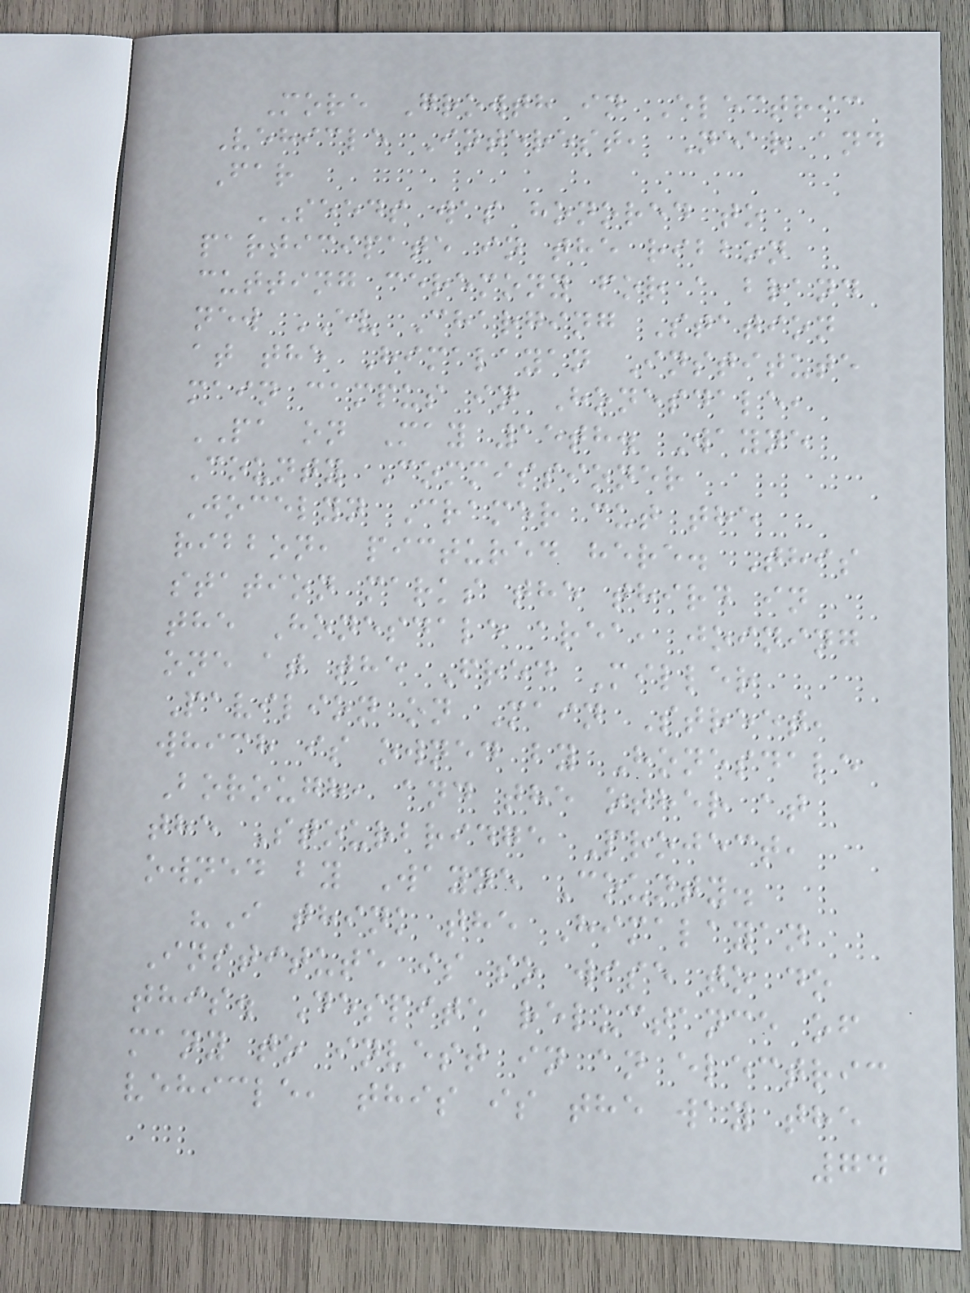More Growth in Electric
Vehicle Interest, Near and
Far
SEEDS was honored to
participate in the ribbon
cutting ceremony for a brand
new EV Charging Station
at the Himalayan Institute
main campus in Honesdale,
PA on May 15th. Wayne
County Commissioner
Jocelyn Cramer cut the
ribbon, pictured here. This
station marks the third in
the Honesdale area, joining
one at the Fred Miller
Pavilion on Main Street,
which is owned by Honesdale
Borough, and the other at
the Stourbridge Project,
owned by Wayne County.
"I think the Himalayan
Institute is so wise to do
this. Despite reluctance of
many to invest in an electric
vehicle, this is the way the
74
